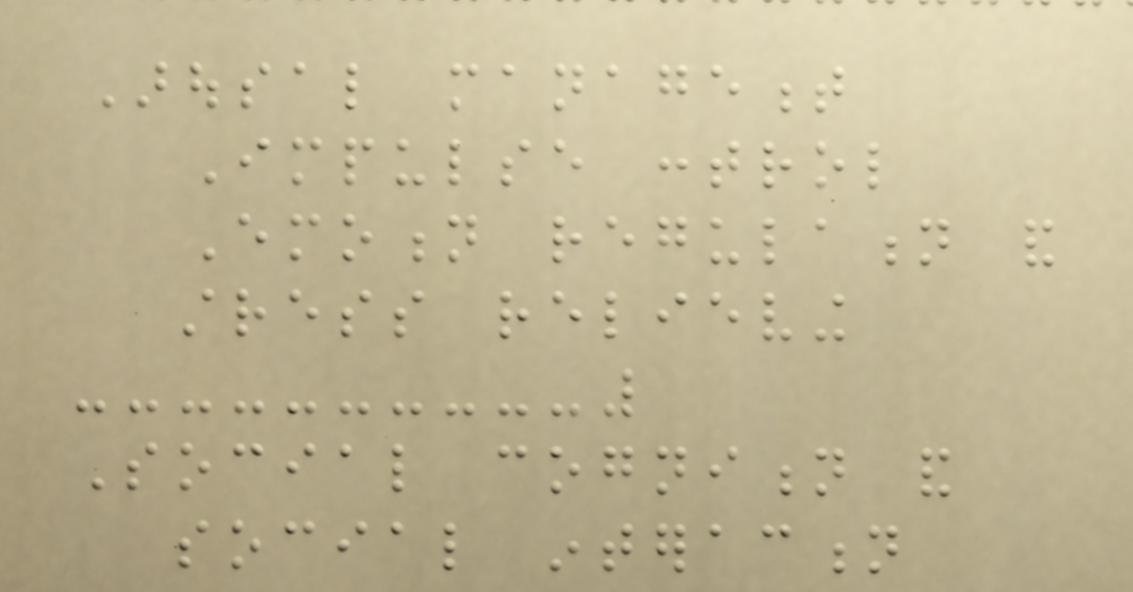Arousal management
Impulse control
Emotion regulation and
stress relieving
Social cognition and
social interaction
